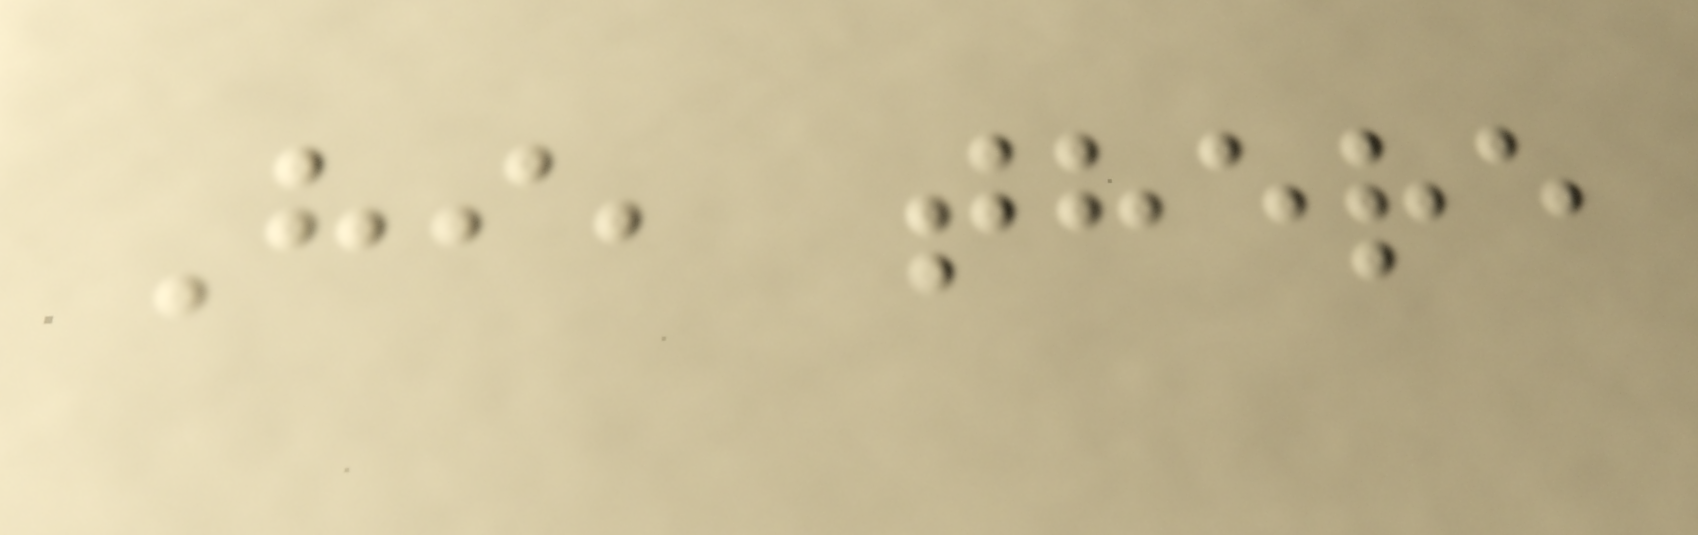Hi, there
